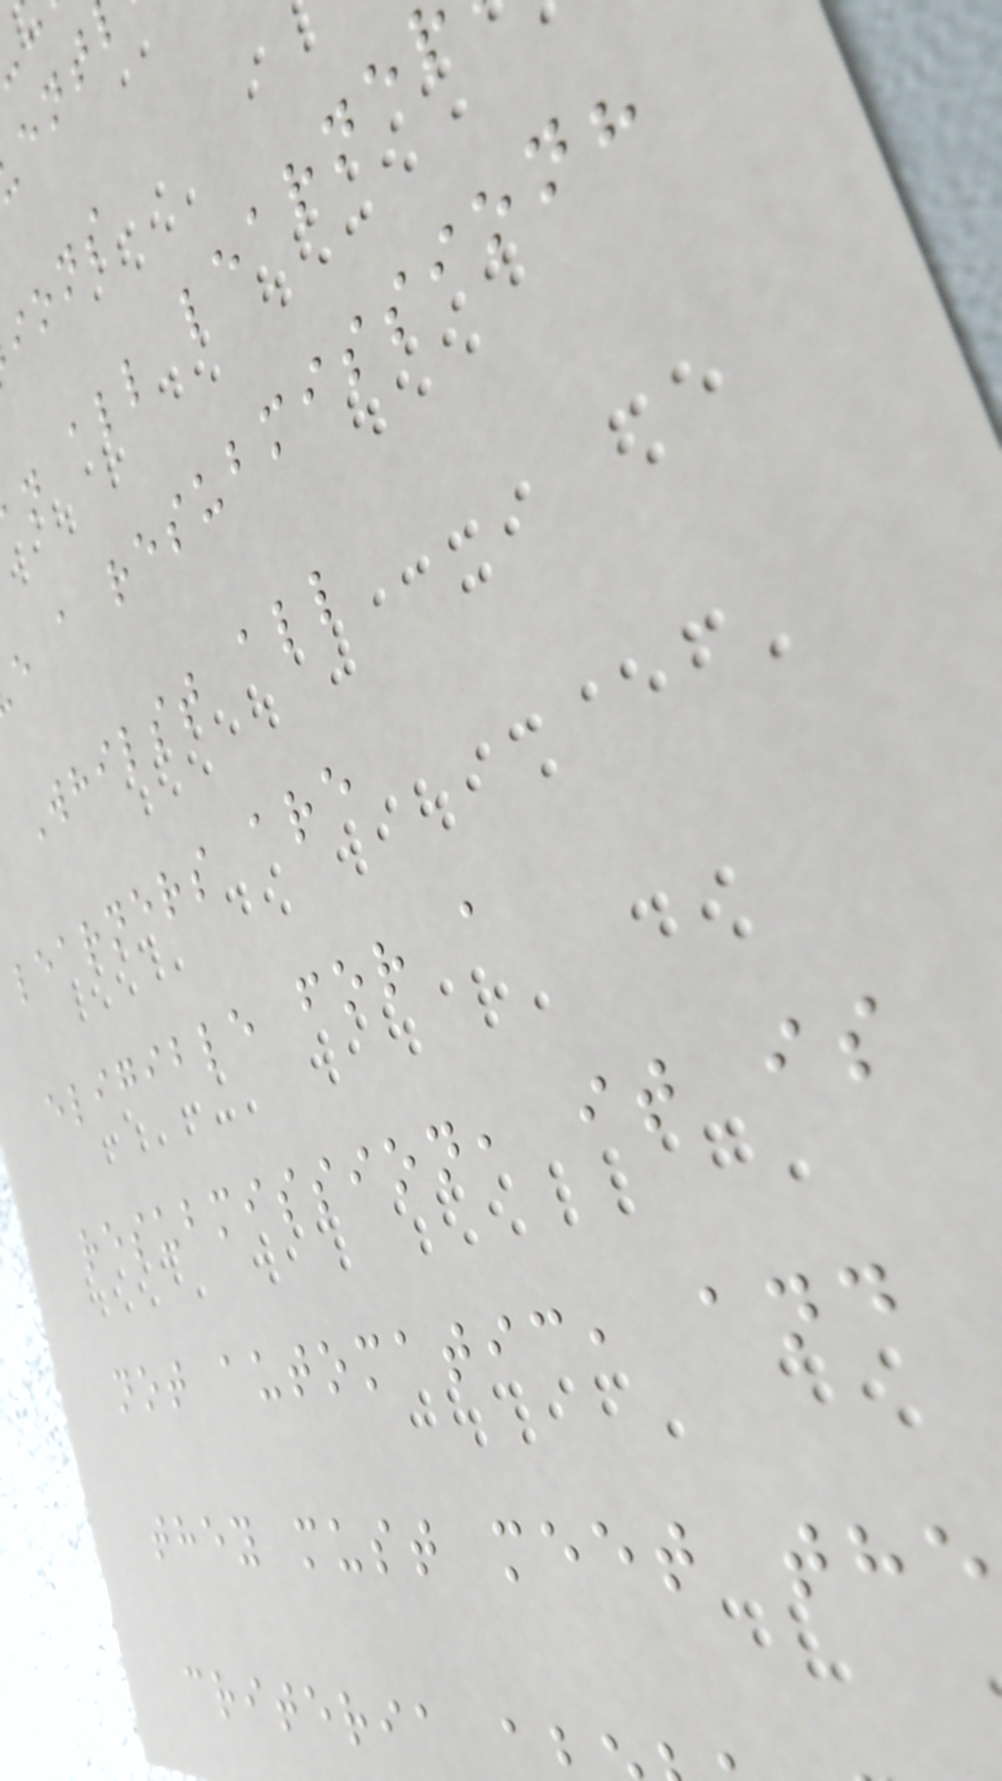ions
n all learne
e a resubmission?
Whilst all
learners are
eligible for a
resubmission, it is
not automatic, and
they must meet the
criteria
